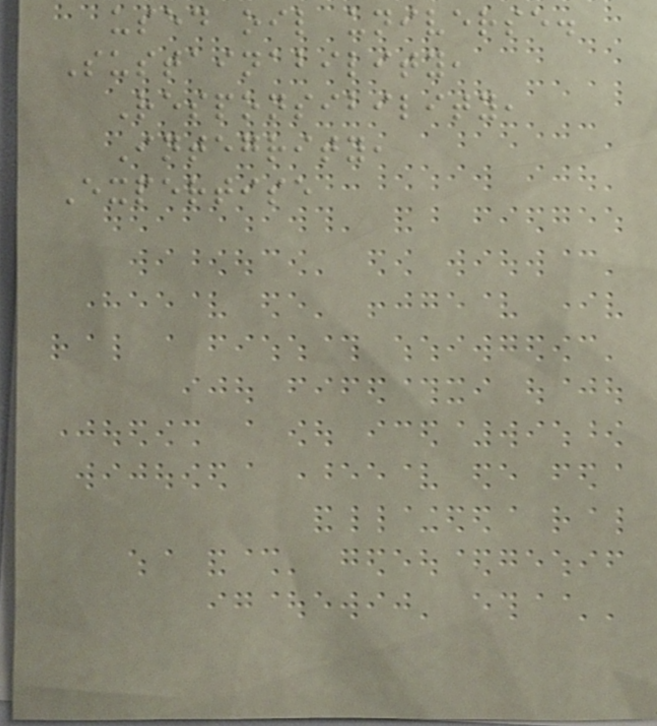used oil universe.
Sustainability,
Responsibility,
Integrity,
Expertise
